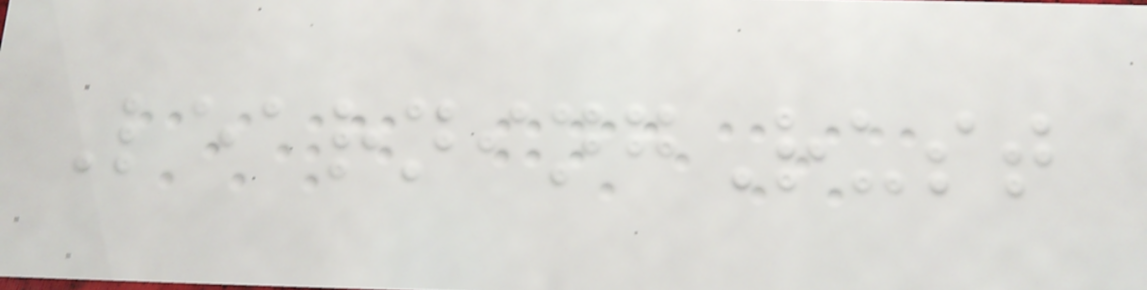LearningRust
